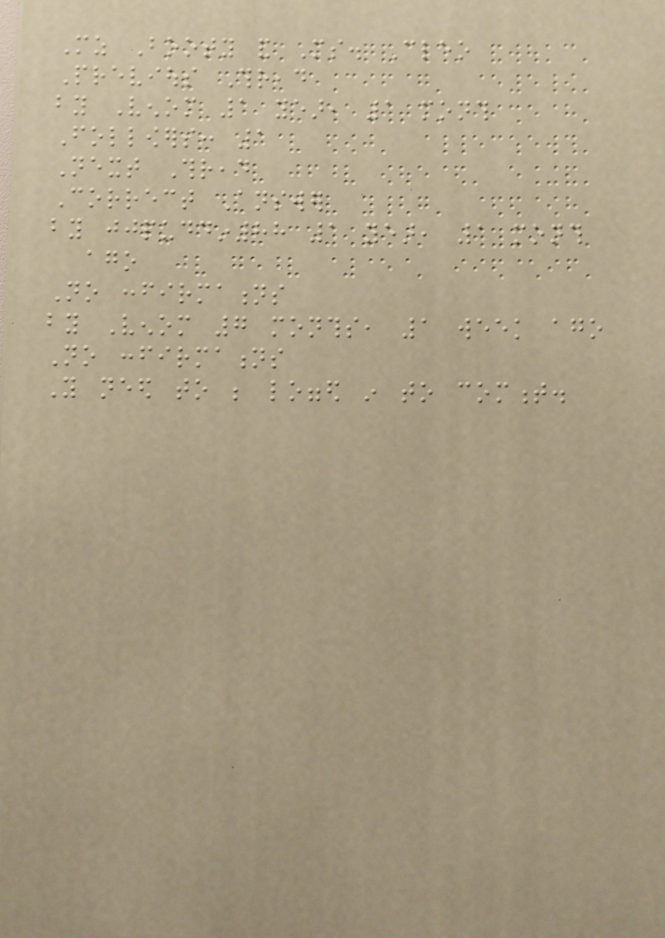Mz Booty and Ms. Cleo
Previous Thread
by Venom 1 year, 1 month
Followers: 1
Next Thread
Correct Answer
by jjpuddin88 1 year, 1 month
ago
No confirmations
by Venom 7 months, 1 week ago
No confirmations
You need to be logged in to comment.
